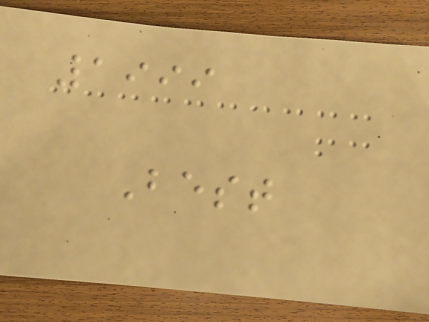1999
Best
